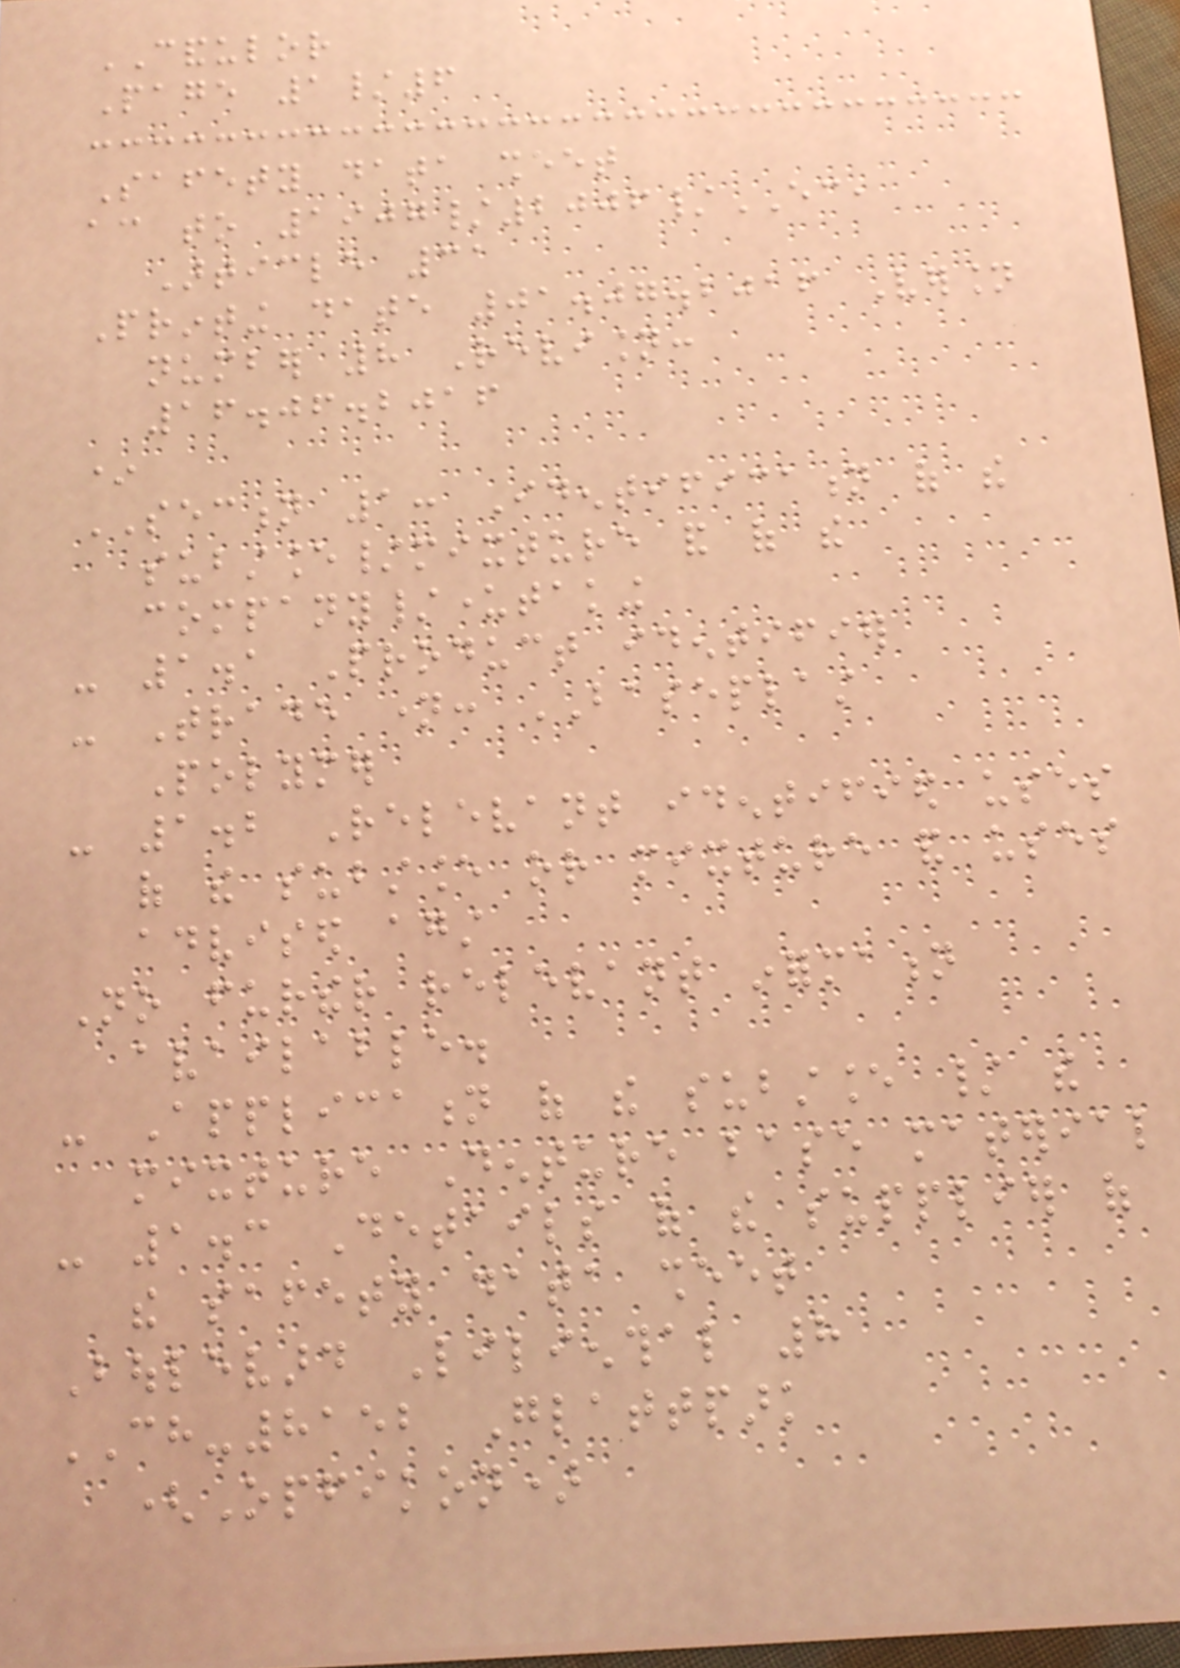CANDULOR
Page 1/6
Safety data sheet
according to 1907/2006/EC,
Article 31
Printing date 01.07.2016 Version
number 8 Revision:
16.06.2016
*
SECTION 1: Identification of the
substance/mixture and of the
company/undertaking
- 1.1 Product identifier
- Trade name: BASEPLAST
Polymer
- 1.2 Relevant identified uses
of the substance or mixture and uses
advised against
No further relevant information
available.
- Application of the substance / the
mixture Denture base material
- 1.3 Details of the supplier of
the safety data sheet
Boulevard Lilienthal 8
CH-8152 Glattpark
(Opfikon)
